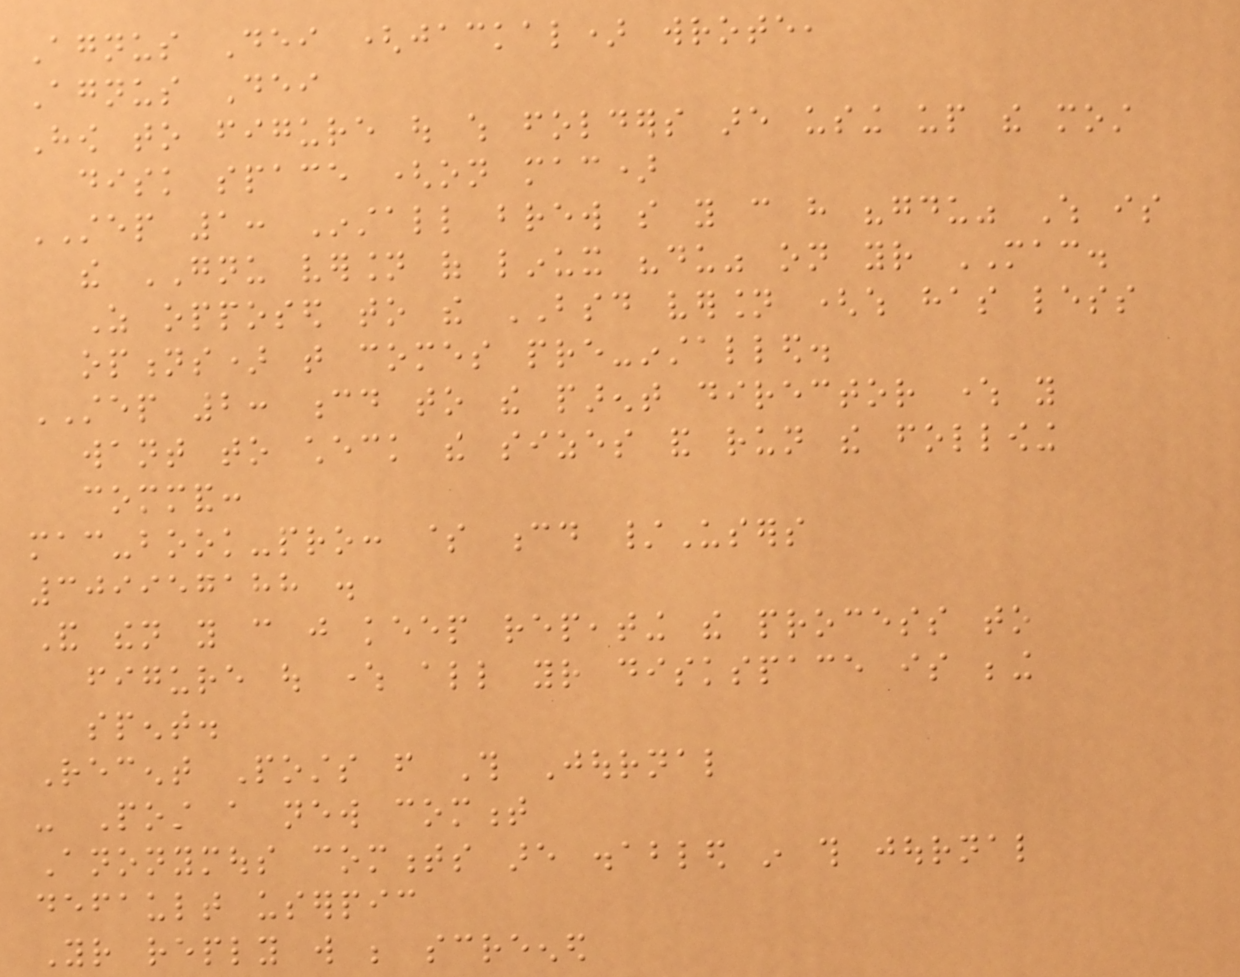Agnus Dei (jackal) wrote,
Agnus Dei
How to figure out which folders are using up the most
disk space (on mac)
STEP 1: Install brew so you can have "gdu" Which is
the GNU version of linux "du" on your MAC.
As opposed to the BSD version (which has less
options) that comes pre-installed.
STEP 2: cd to the parent director where you
want to check the sizes and run the following
command:
mac-book-pro: $ cd /Users
309957188 .
And then you can just keep repeating the process to
figure out where all your diskspace is being
spent.
Recent Posts from This Journal
- Post a new comment
Anonymous comments are disabled in this journal
default userpic
Your reply will be screened
